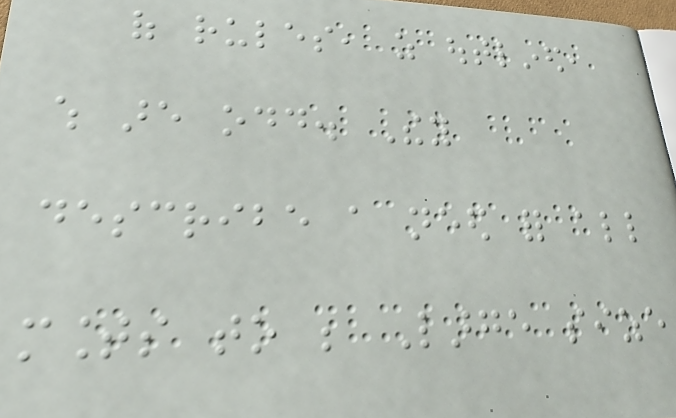of rules, as outlined,
which are odd. They
describe a need for all
mounts to be Large size
